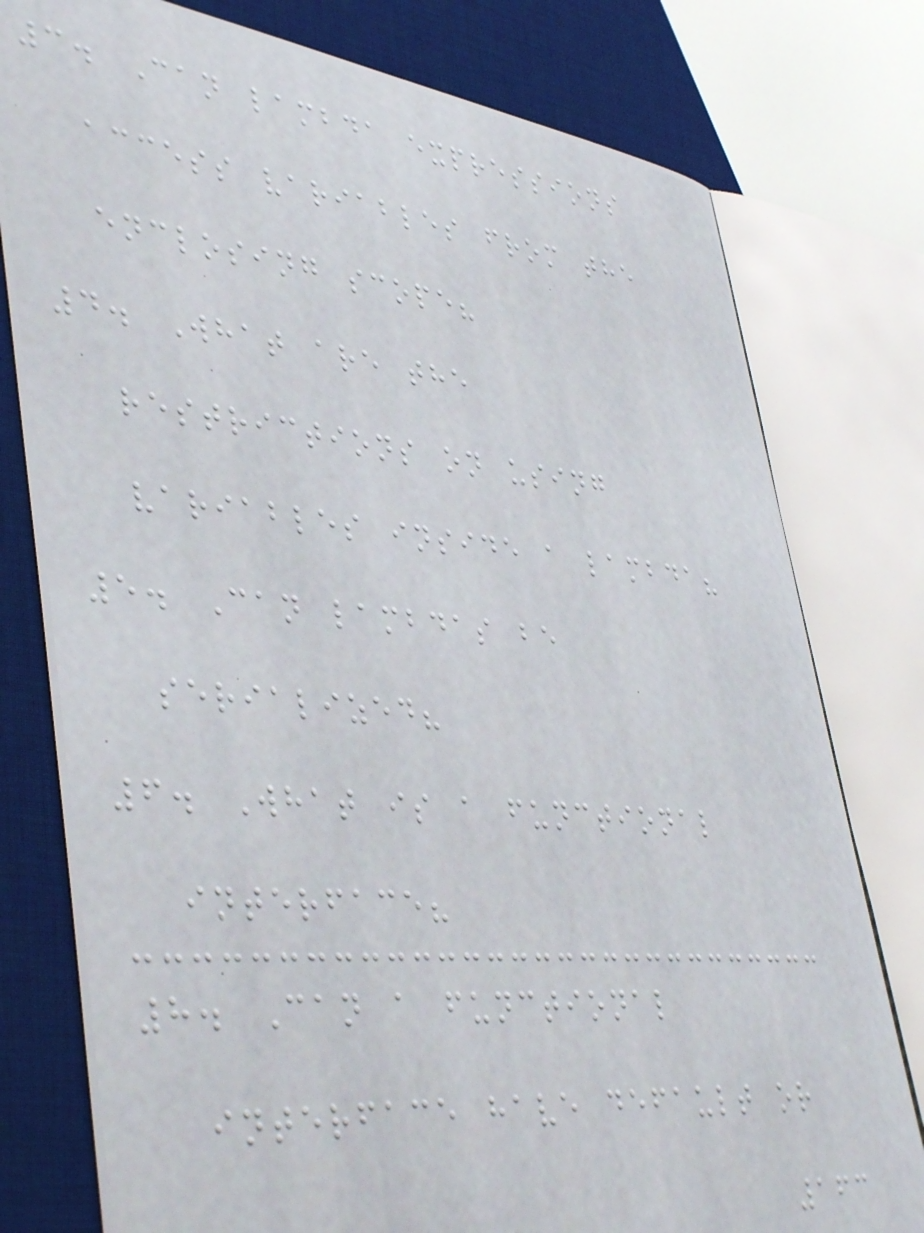3. Can lambda expressions
access variables from the
enclosing scope?
4. What are the
restrictions on using
variables inside a lambda?
5. Can lambdas be
serialized?
6. What is a functional
interface?
8. Can a functional
interface have default or
163
